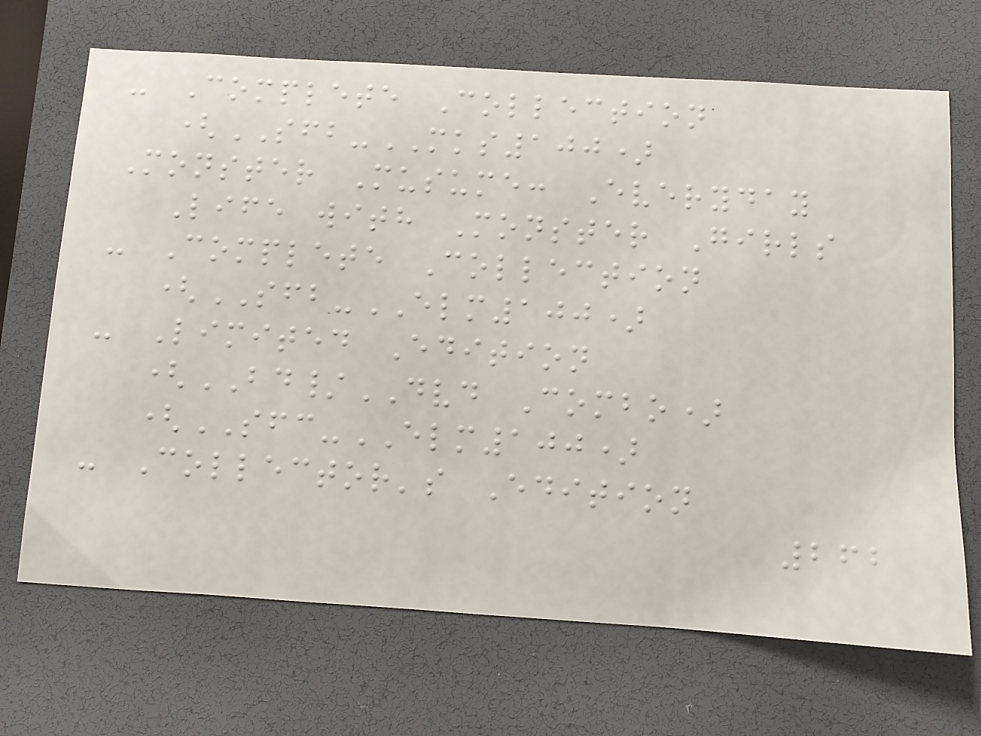- Complete Collection
(SFB-MKS100)
Monster Musume: Everyday
Life with Monster Girls
- Complete Collection
(SFB-ELM100)
- Limited Edition
(BD/DVD Combo)
(SFC-ELM100)
- Collector's Edition
262
